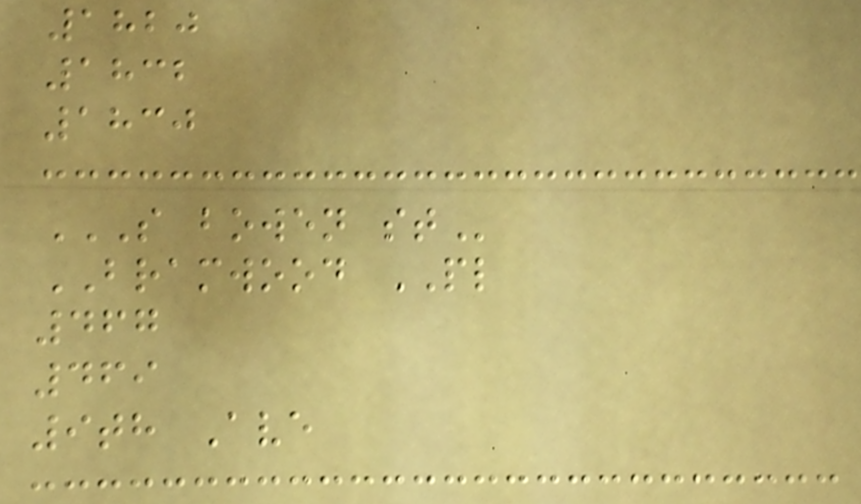1820
1832
1830
S BOWEN ST
BRAMWOOD PL
467
469
9th Ave
